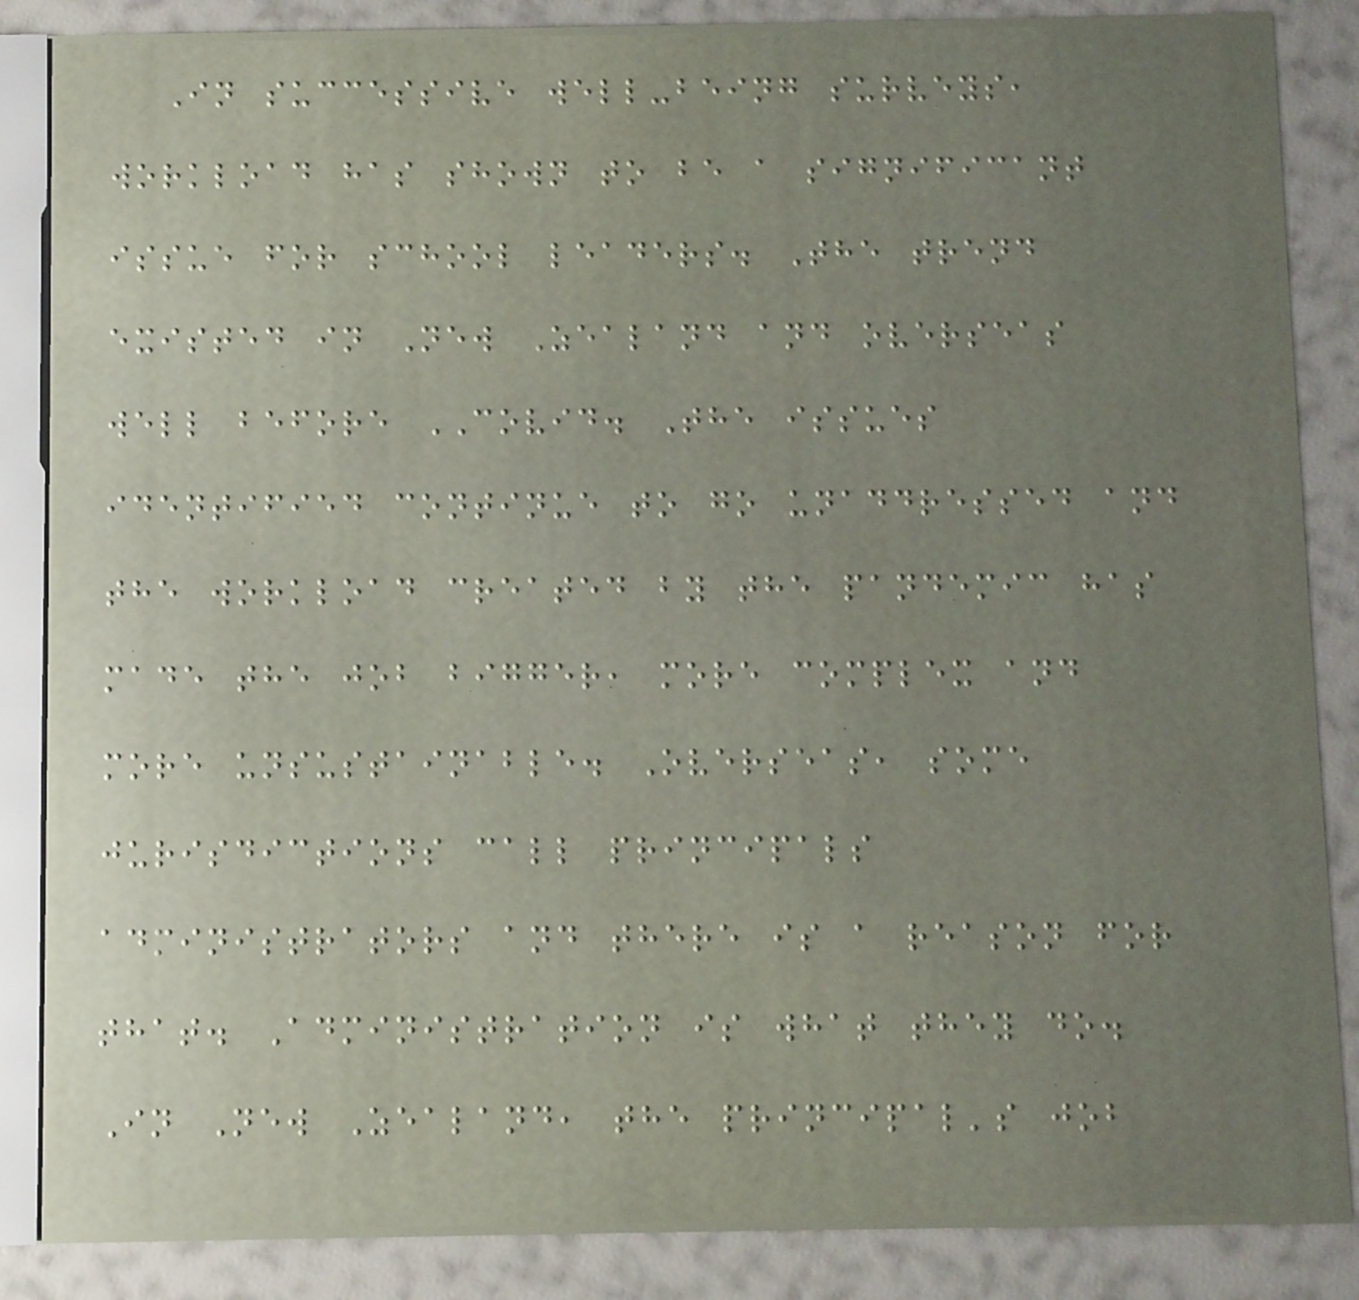In successive well-being surveys,
workload has shown to be a significant
issue for school leaders. The trend
existed in New Zealand and overseas
well before COVID. The issues
identified continue to go unaddressed and
the workload created by the pandemic has
made the job bigger, more complex and
more unsustainable. Overseas, some
jurisdictions call principals
administrators and there is a reason for
that. Administration is what they do.
In New Zealand, the principal's job
